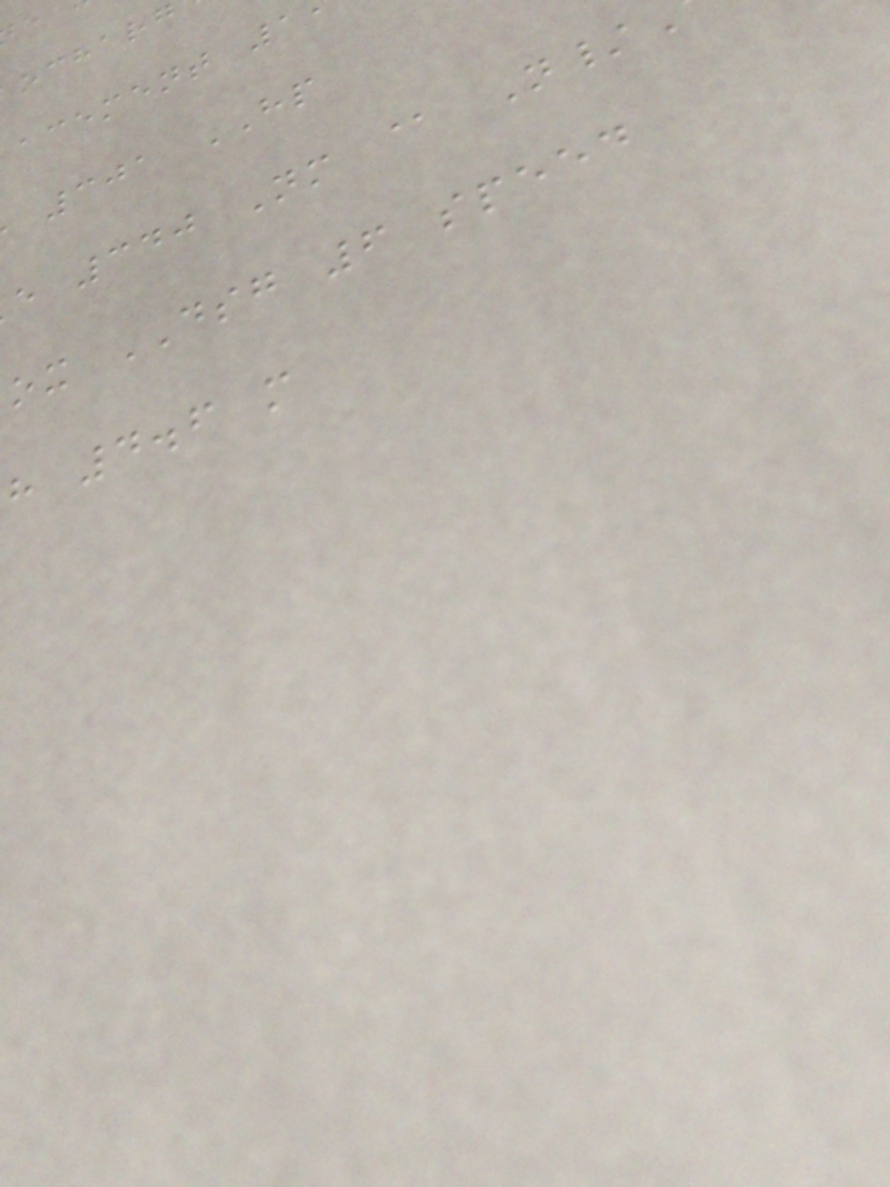acement 1
301 HP
e 340 Nm @ N/
ox DSG 6 speed
h 4.6 m
